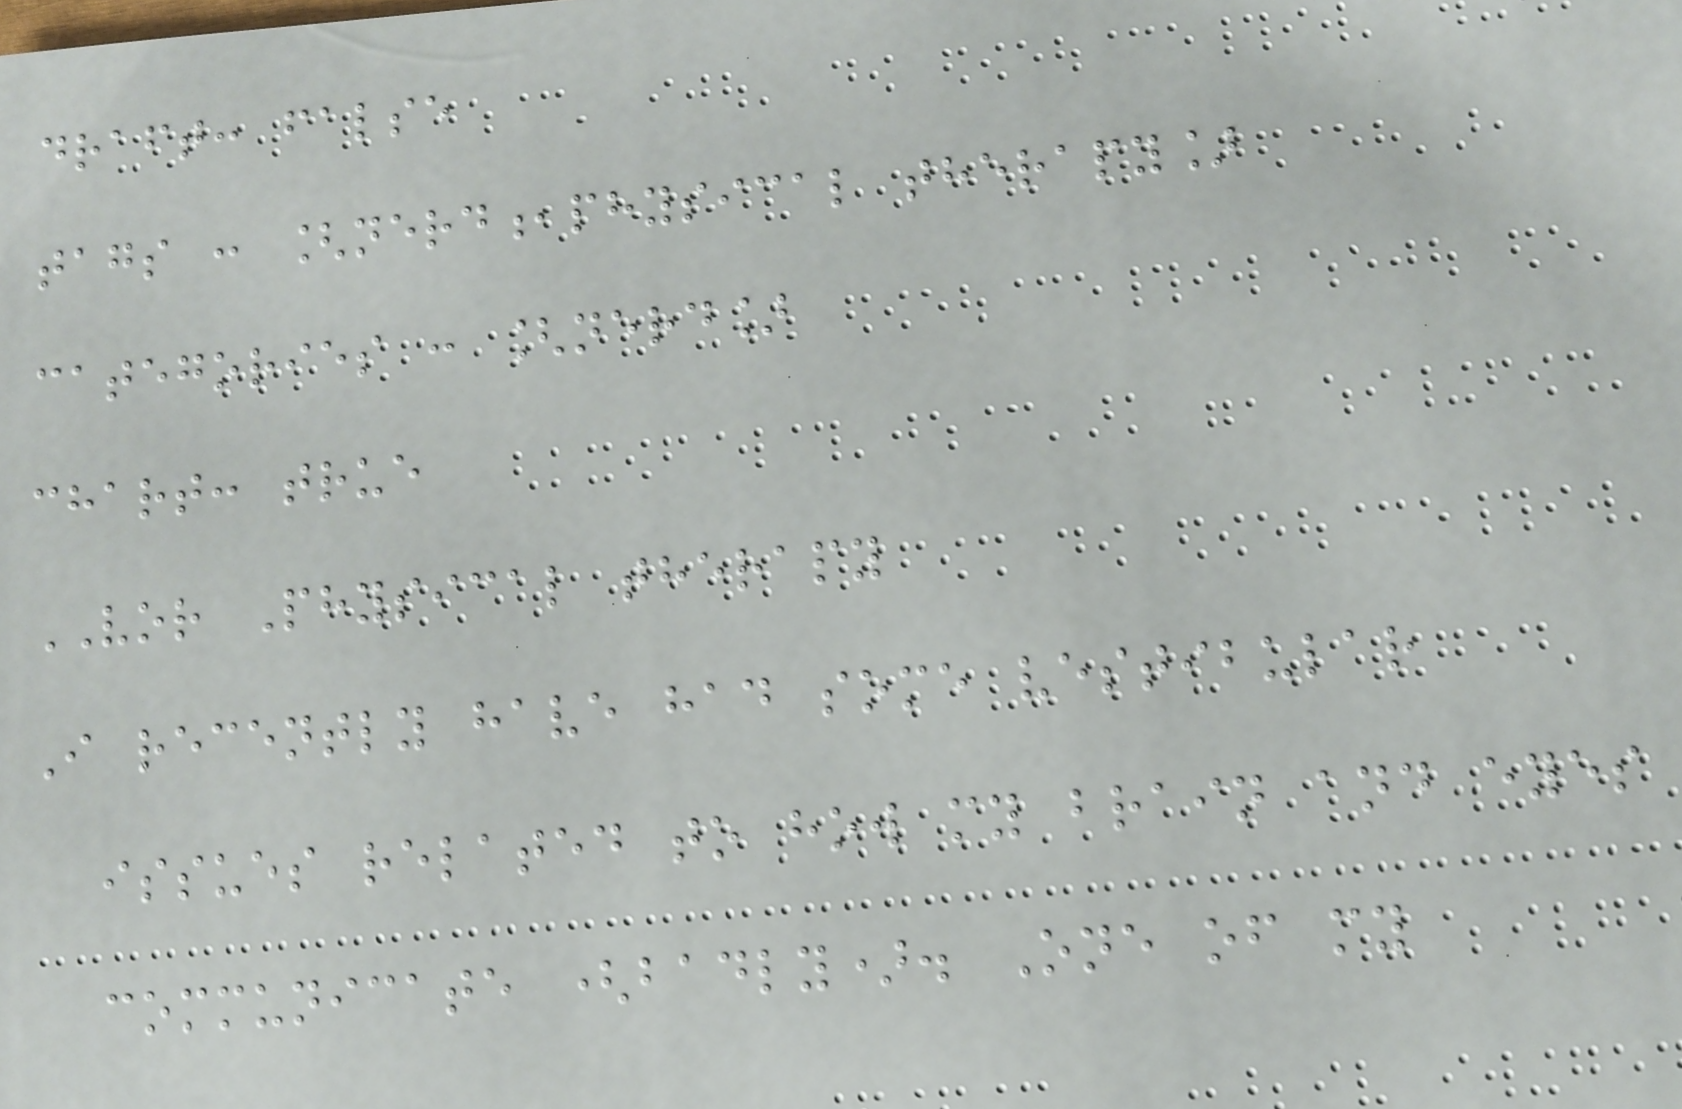draft: false
tags : [nerd,physical therapy]
categories : [nerd]
chart: true
VOR Physical therapy
I recently have had some vestibular
issues related to how my brain and eyes
communicate (badly). One of my
